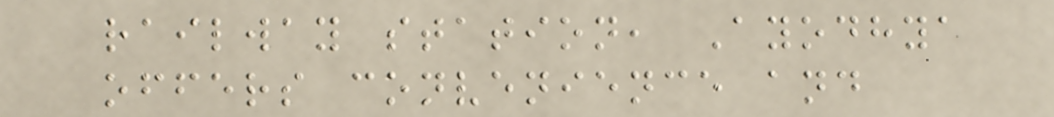railway station, Ayodhya
offers convenience and
